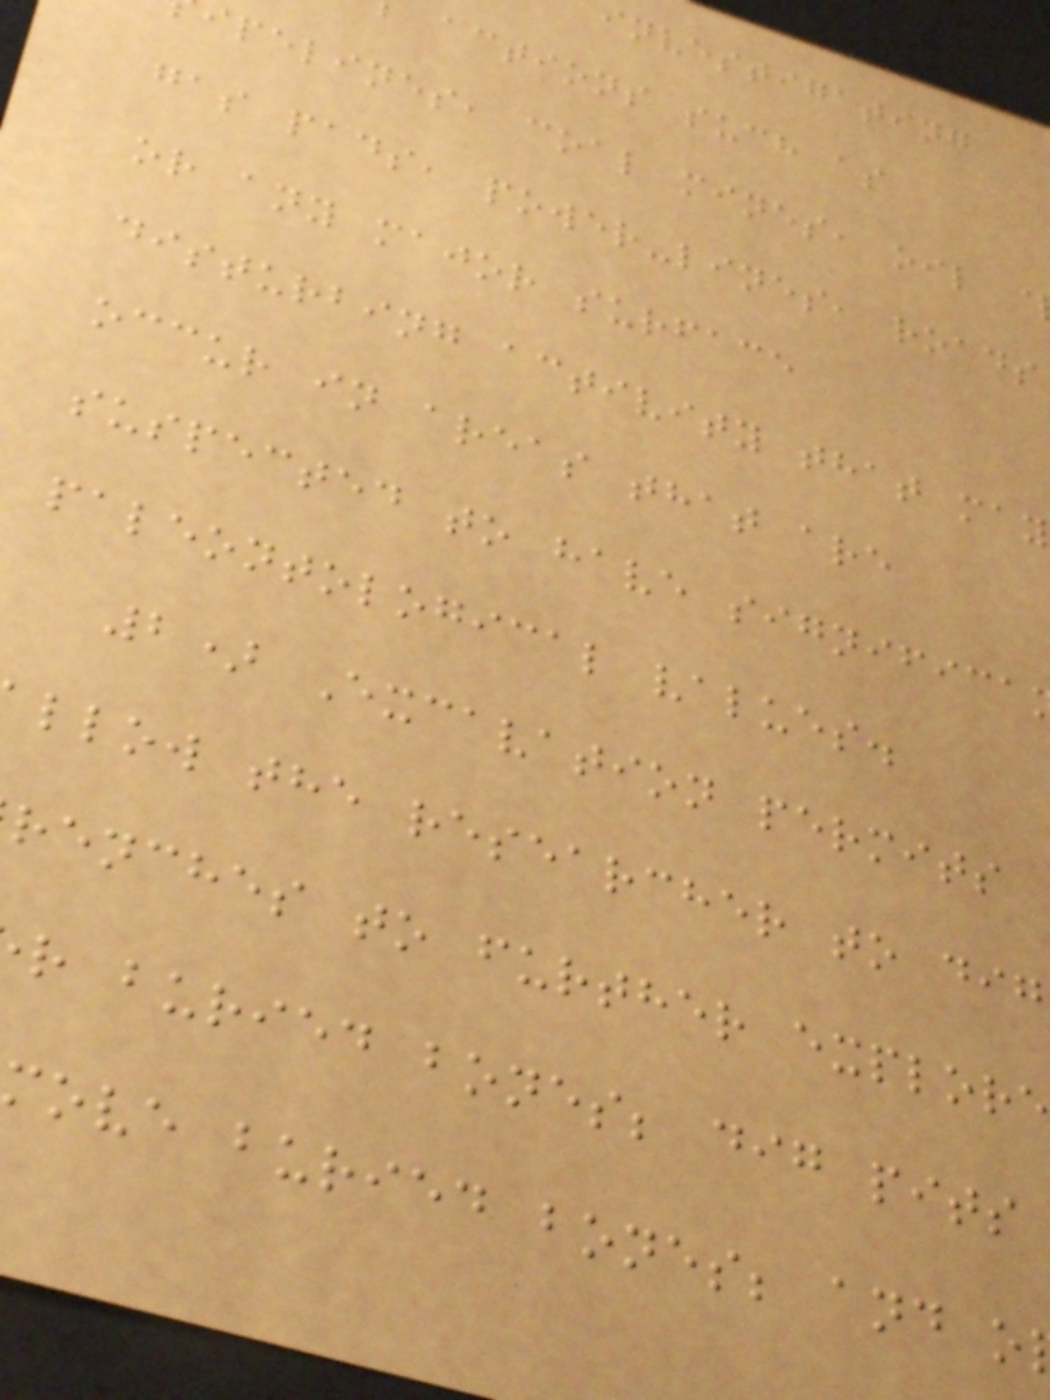investigating
actions such as
ipelines, coal mines, oil
gas pads, power-lines, roads
or any major surface
disturbing activity that may
occur in areas that are
suspected to have significa
paleontological values.
2) Excavation permits
llow the researcher to dig
renches to further explore
r buried bones; dig pits
move buried bones; and o
